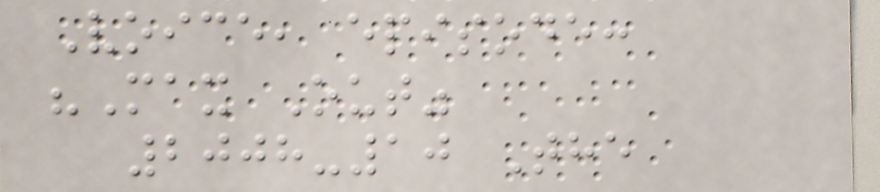Voice, episode:
"Max Out"
2008-10 The
